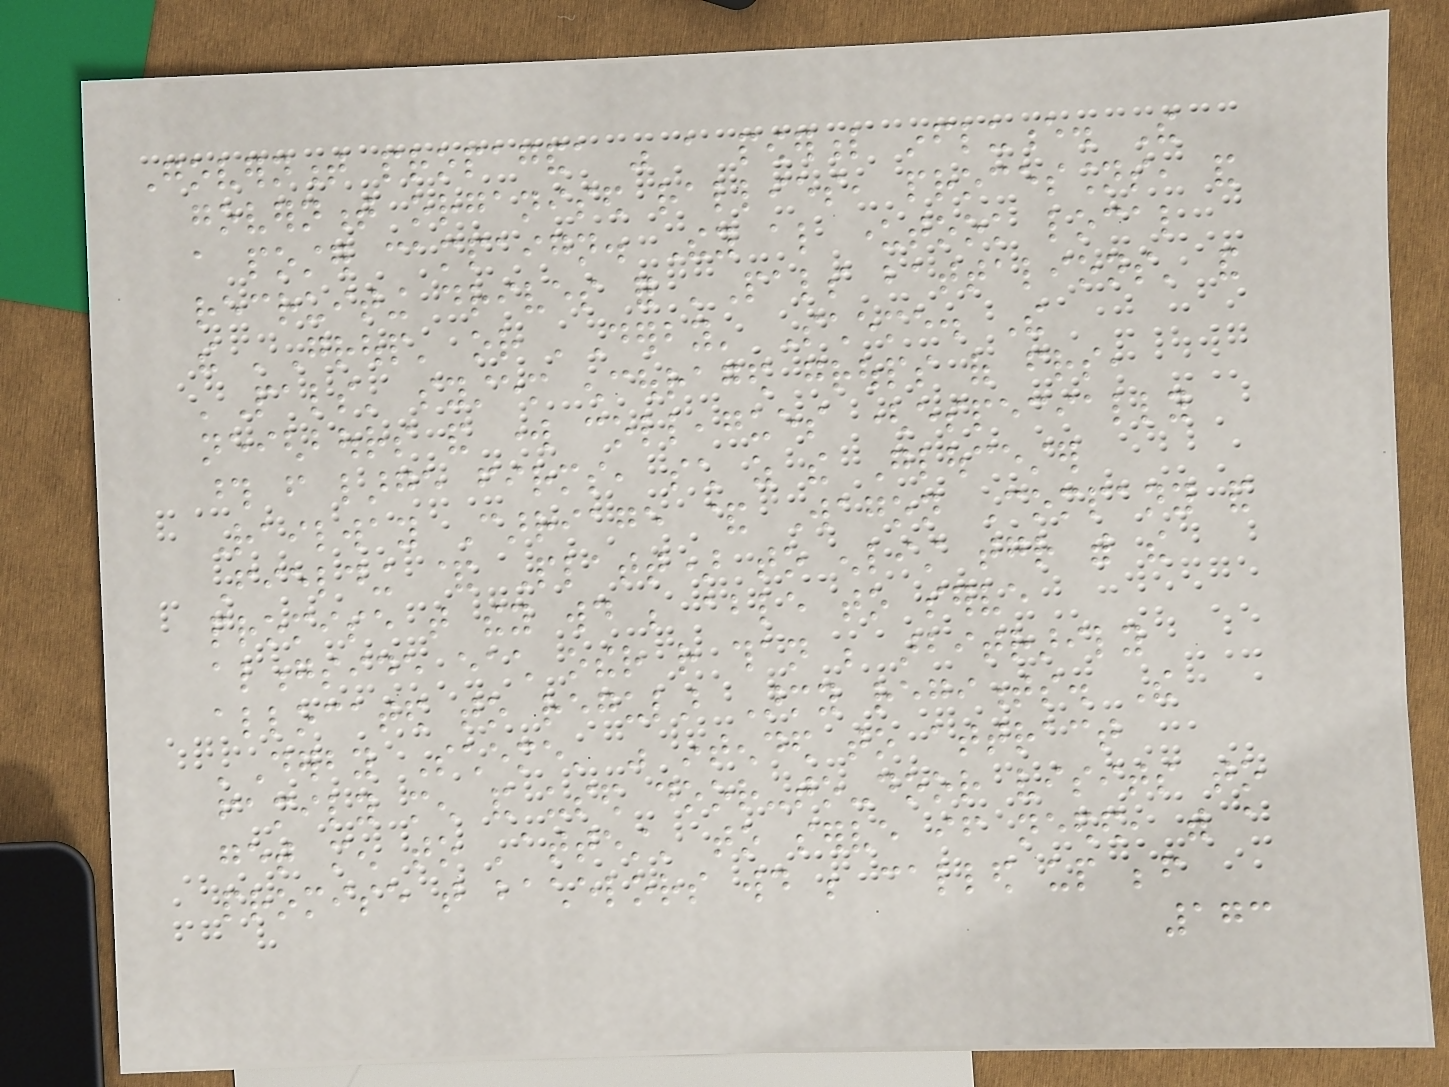Government propaganda was a powerful influence. The
government organised rallies, processions, and
a poster campaign. They also undertook local
recruiting drives for 'Pals battalions' and
the 'Group' or 'Derby' Scheme. The
'Pals' system encouraged groups of friends,
neighbours and work colleagues (especially
those from large firms, such as the Gloucester
Railway Carriage & Wagon Company and
Fielding & Platt) to enlist together with the
promise that they would be able to serve
alongside each other rather than be arbitrarily
allocated to regular Army regiments. The
'Derby Scheme' was intended to attract
family men and used door-to-door visits to
get men to 'attest' to serve if needed, with a
promise that bachelors would be called up before
173
